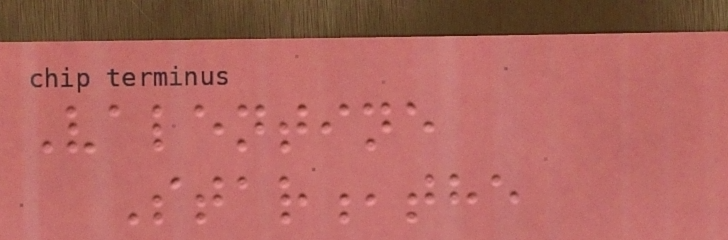Valentine
Star,the
